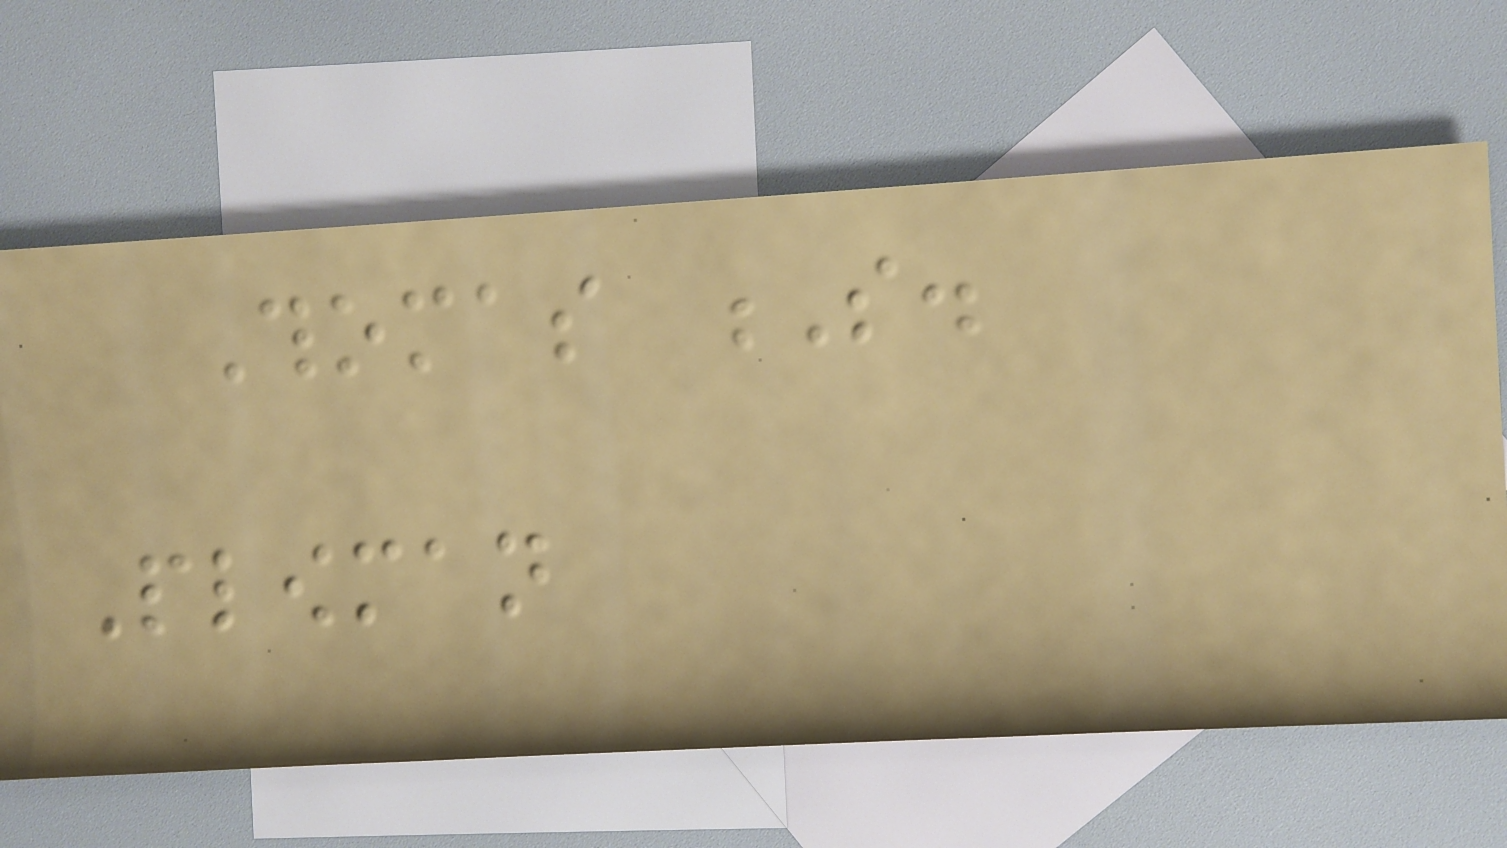Thomas S.
Plowman
